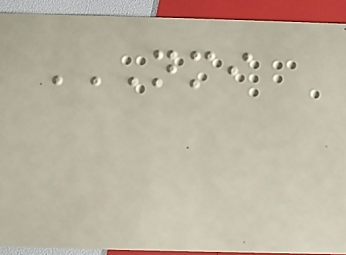NMI
